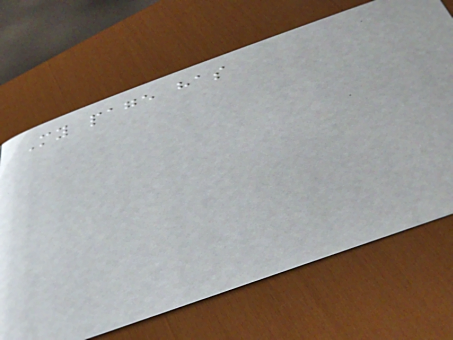My page has
